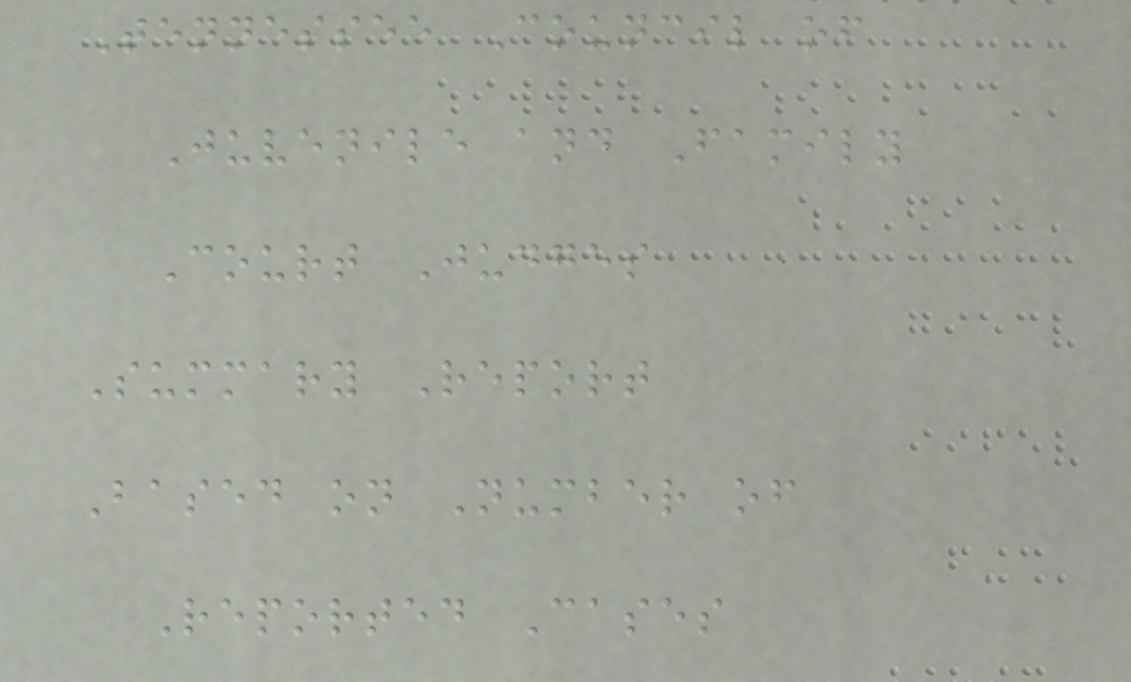Tennessee Council of
Juvenile and Family
Court Judges
Summary Report
Based on Number of
Reported Cases
